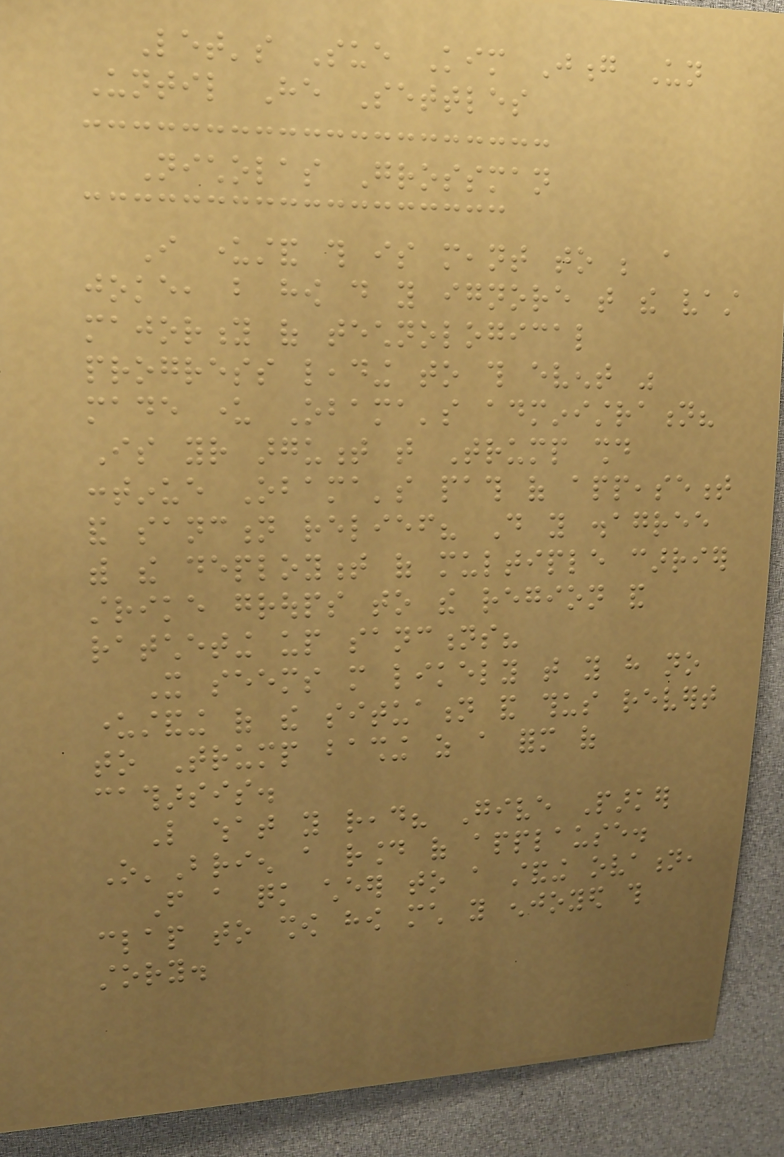Let's Sue Kim Jong Un
Until He Settles
Nicholas Grossman
I understand this is meant to be a
joke, but how do you ignore that the vast
majority of technological
progress leading to this event was
made under Obama's administration?
Is your argument that Trump should
continue Obama's path of appeasement
and sanction relief? Do you disagree
with the deployment of multiple carrier
strike groups to the region and
ratcheting up sanctions?
It seems more likely that you have no
understanding of the situation and thus revert
to Trump bashing as a form of
catharsis.
Like what you read? Give Parker
O'Brien a round of applause.
From a quick cheer to a standing ovation,
clap to show how much you enjoyed this
story.
